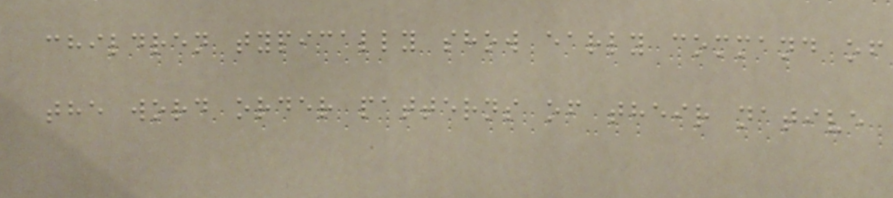children typically show early command of
the word order patterns of their native
